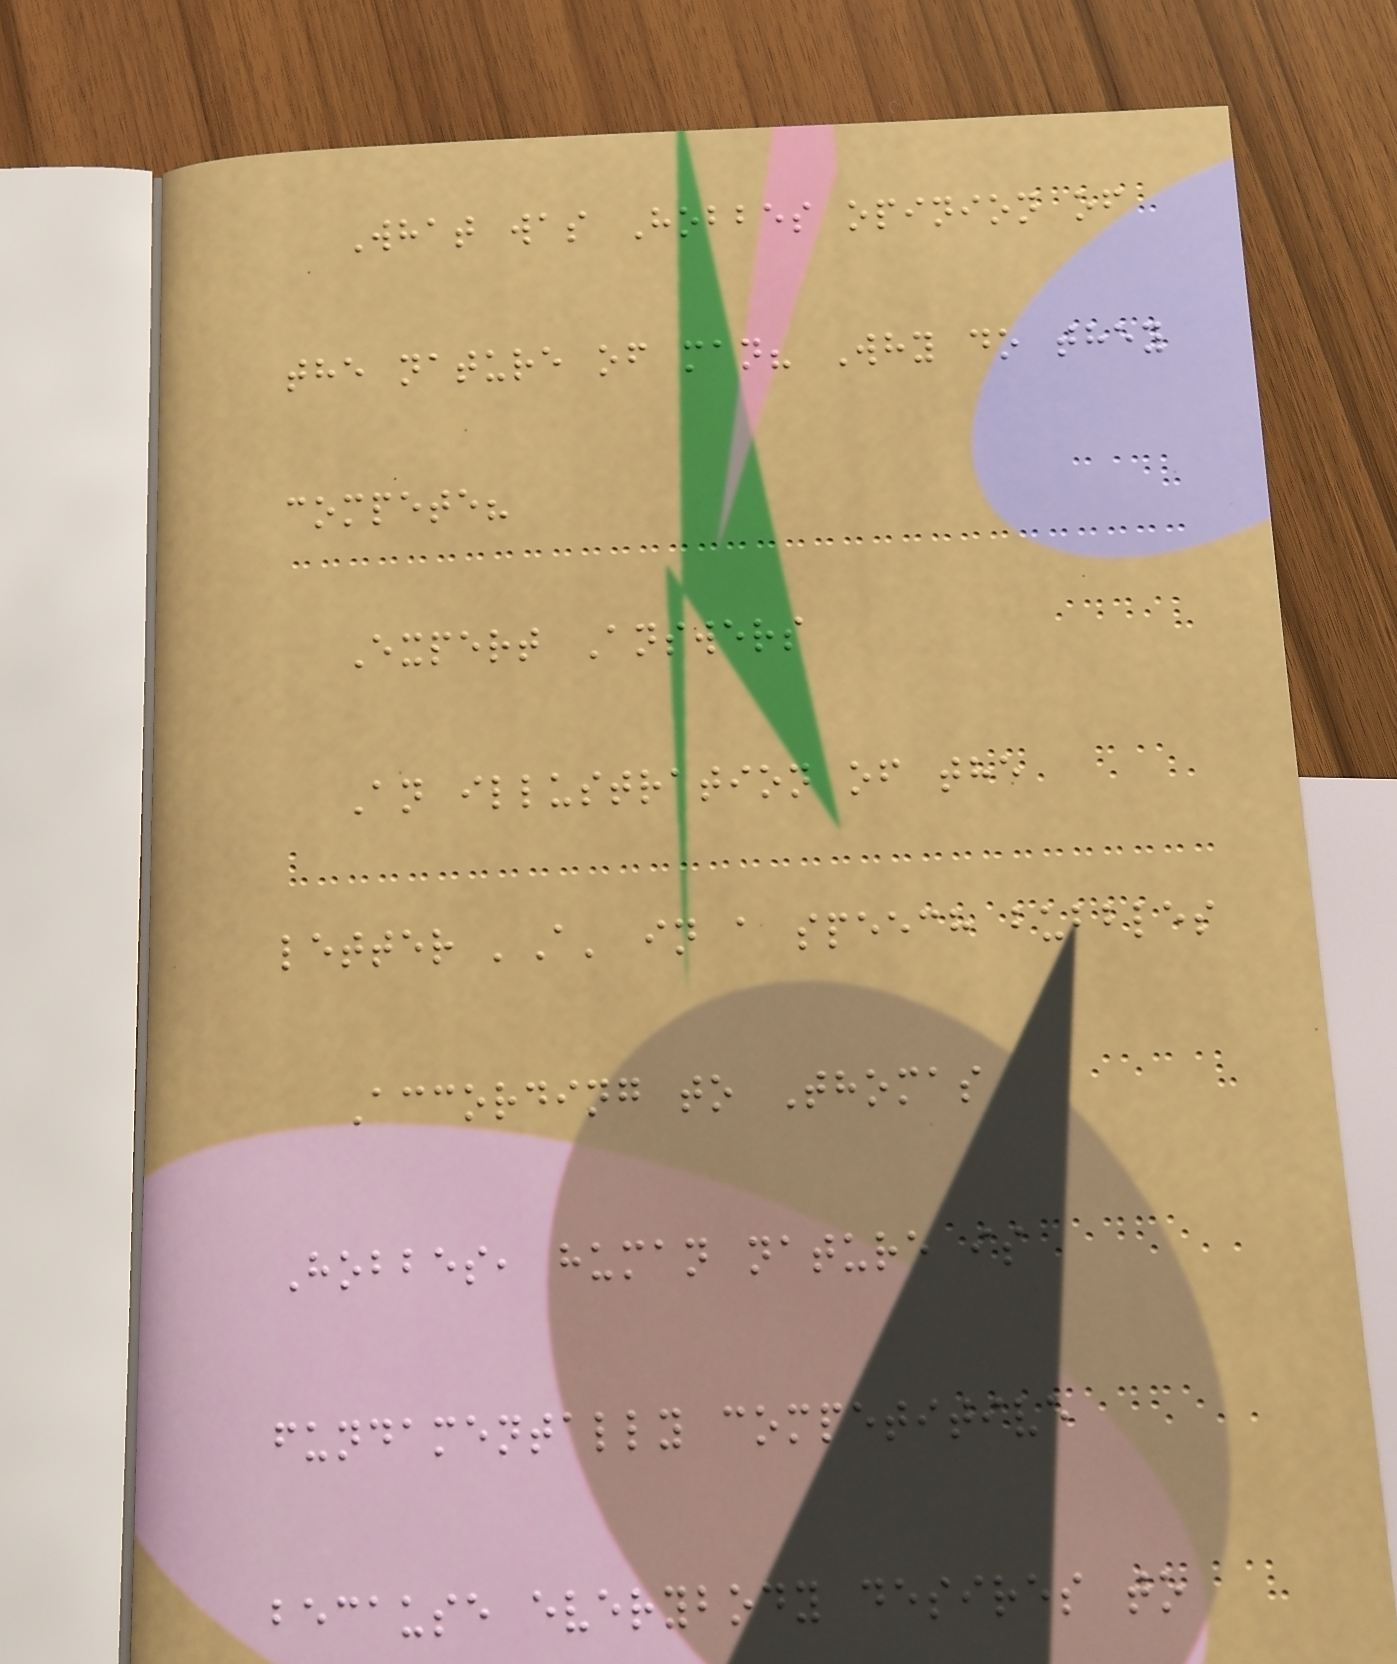What was Hobbes opinion of
the nature of man? Why do they
compete?
Expert Answers
An illustration of the
letter 'A' in a speech bubbles
According to Thomas
Hobbes, human nature is
fundamentally competitive
because everybody desires to
